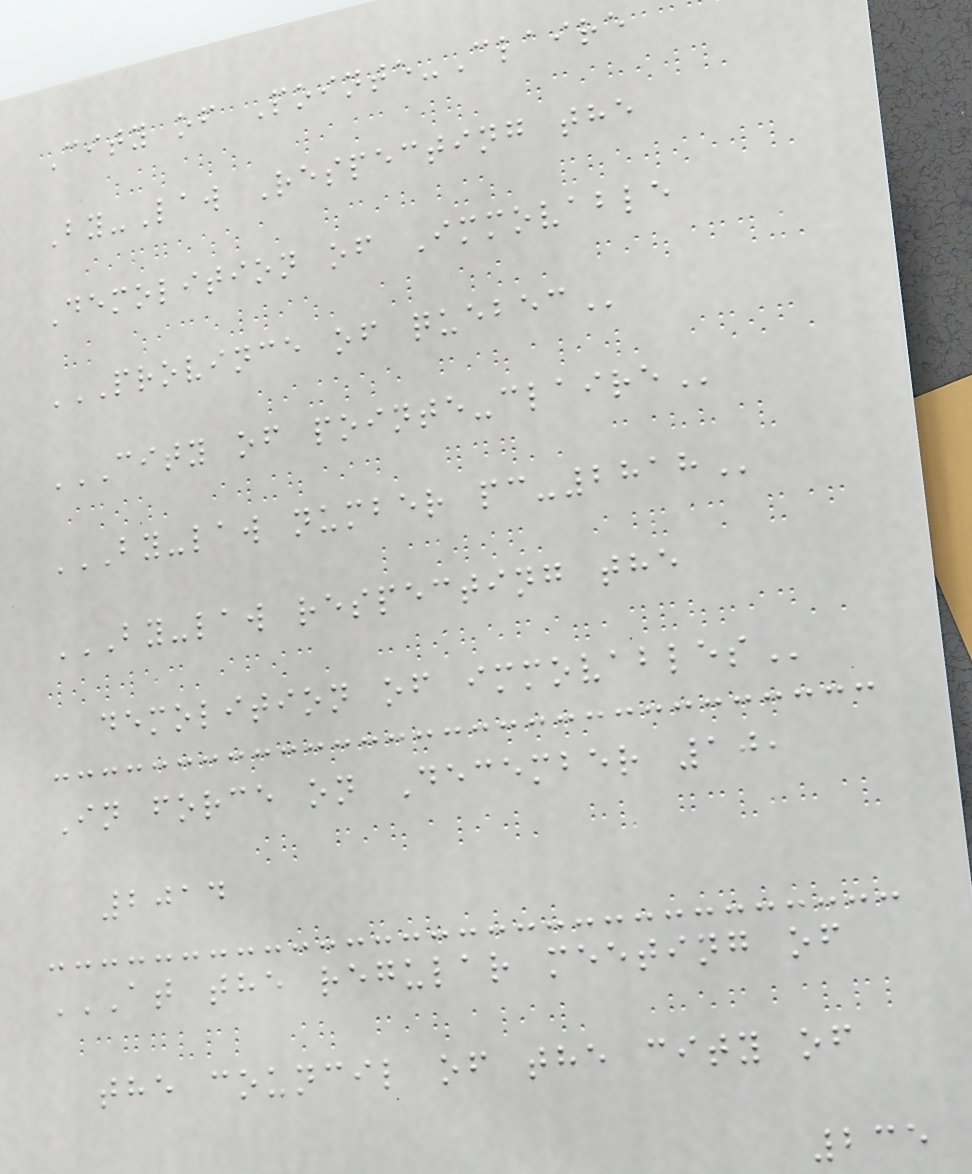City of Pointe-Claire
By-Law Respecting the
Demolition of Immovable
PROVINCE OF QUEBEC
CITY OF POINTE-CLAIRE
BY-LAW NUMBER PC-2818
BY-LAW RESPECTING THE
DEMOLITION OF IMMOVABLES
In force on December 10,
2014
AT THE REGULAR MEETING OF
THE COUNCIL OF THE CITY OF
235
